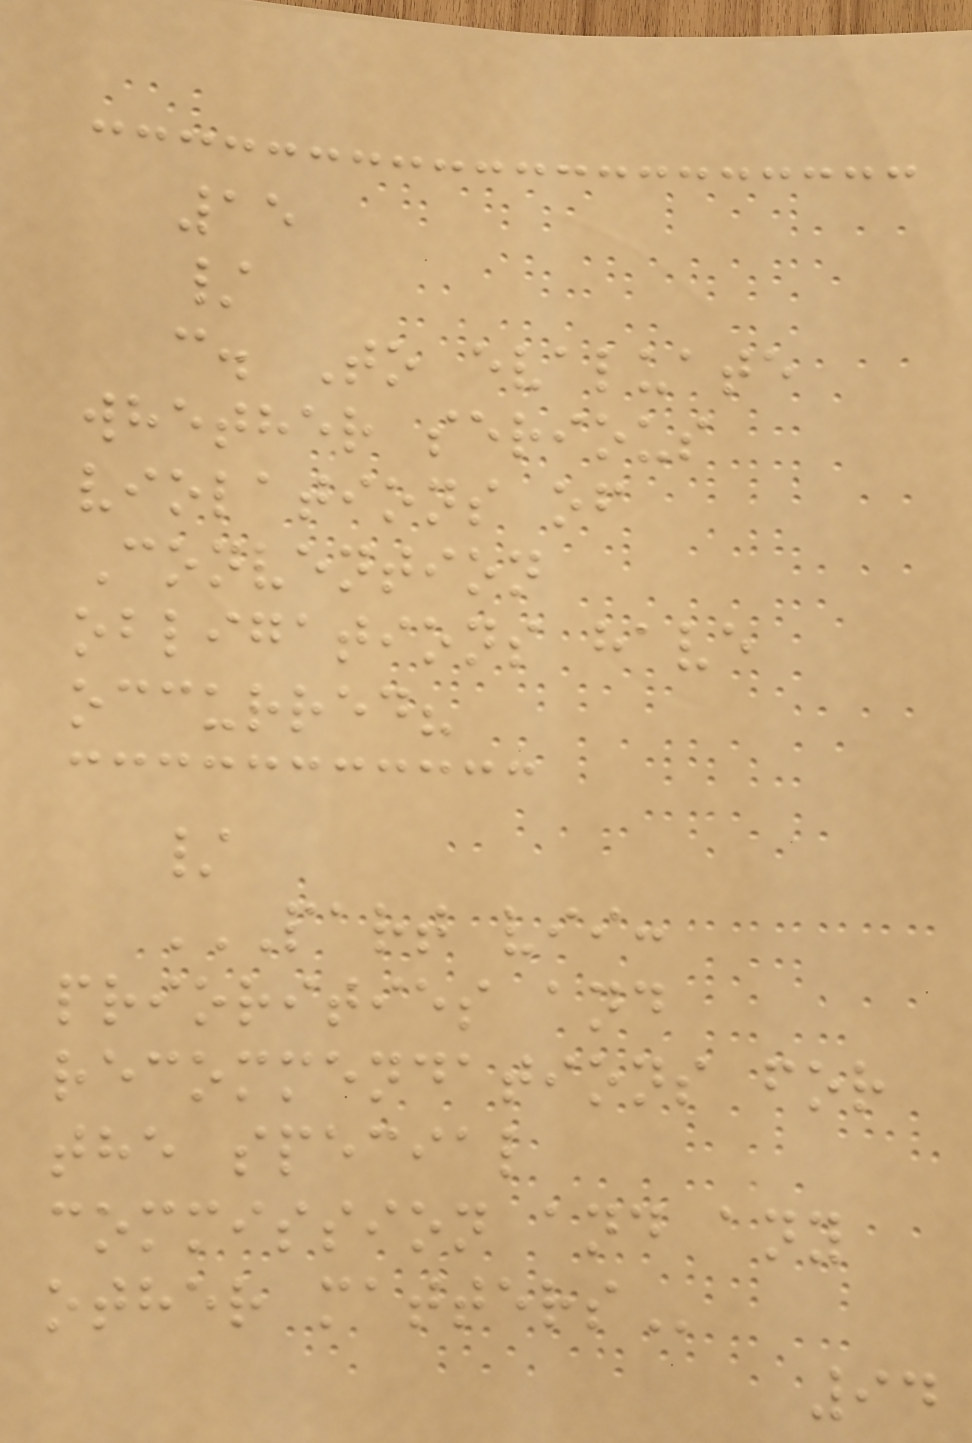15
/
c. To evaluate
whether serious
violations of
Convention
obligations have
occurred?
/
PART VII:
PRIORITIES AND
RECOMMENDATIONS FOR
THE SPECIAL
COMMISSION AND ANY
OTHER MATTERS
94
